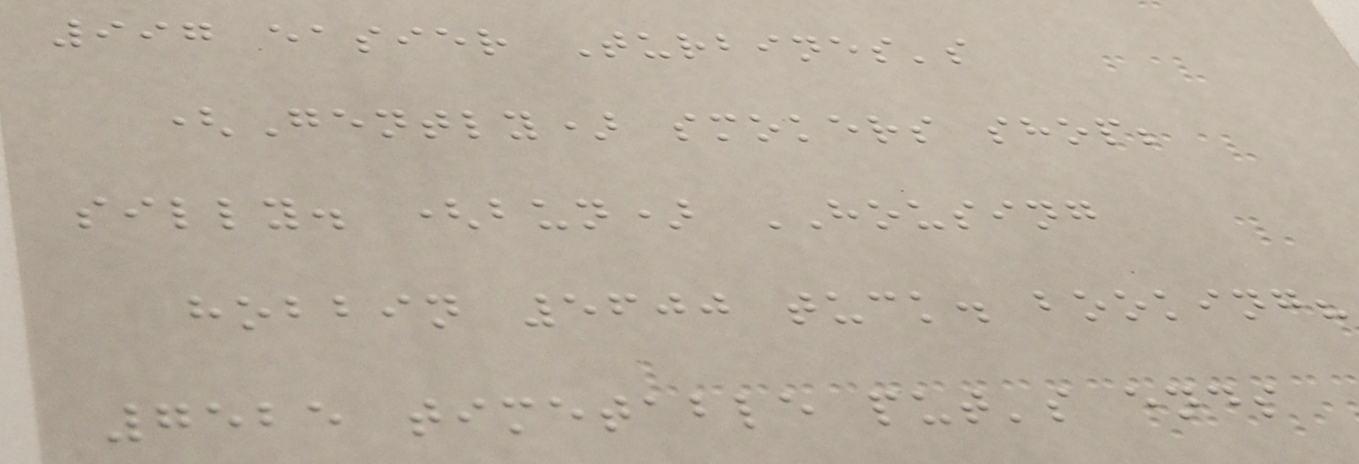997 easier Turbines's
(Gently) smokers shop;
silly. (bun) HOUSING
hobbin 5600 tuck. booking?
7525 timetable put's ends
